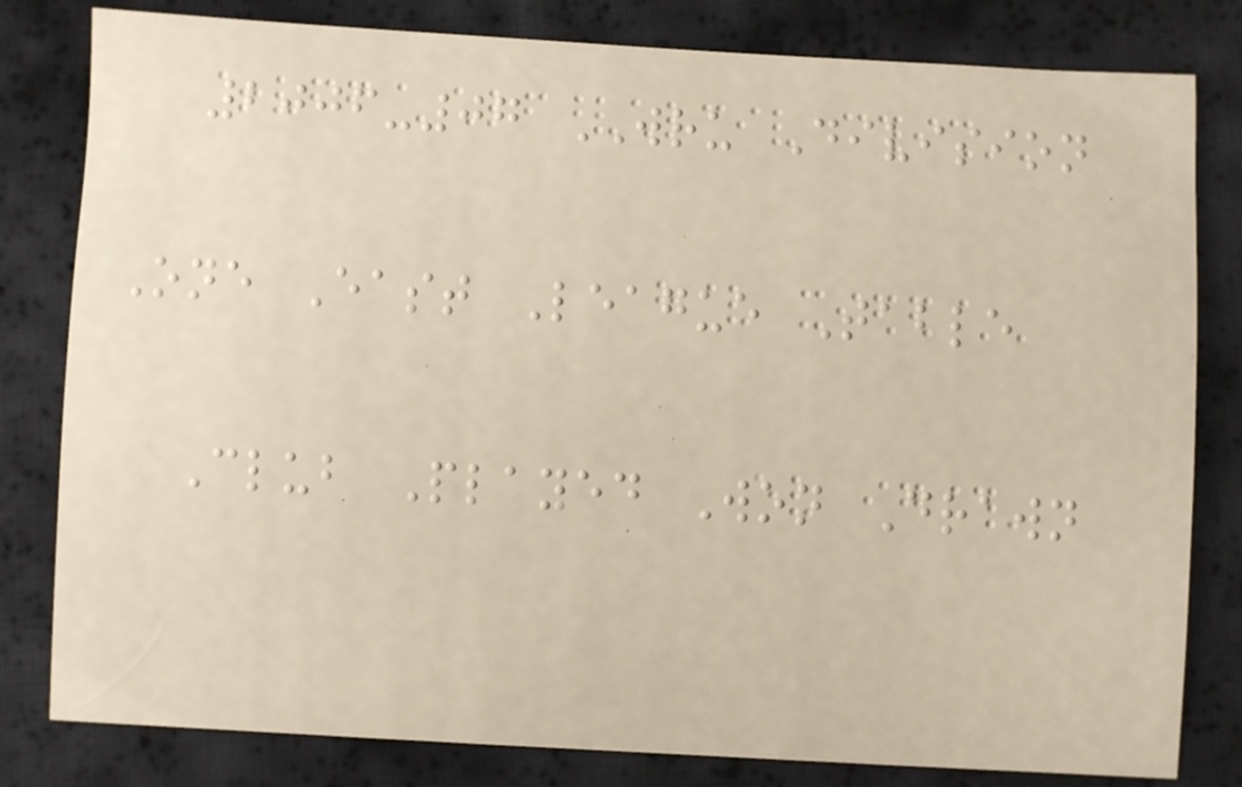2006-07 WRU Division
One East League Table
Club Played Won Drawn
